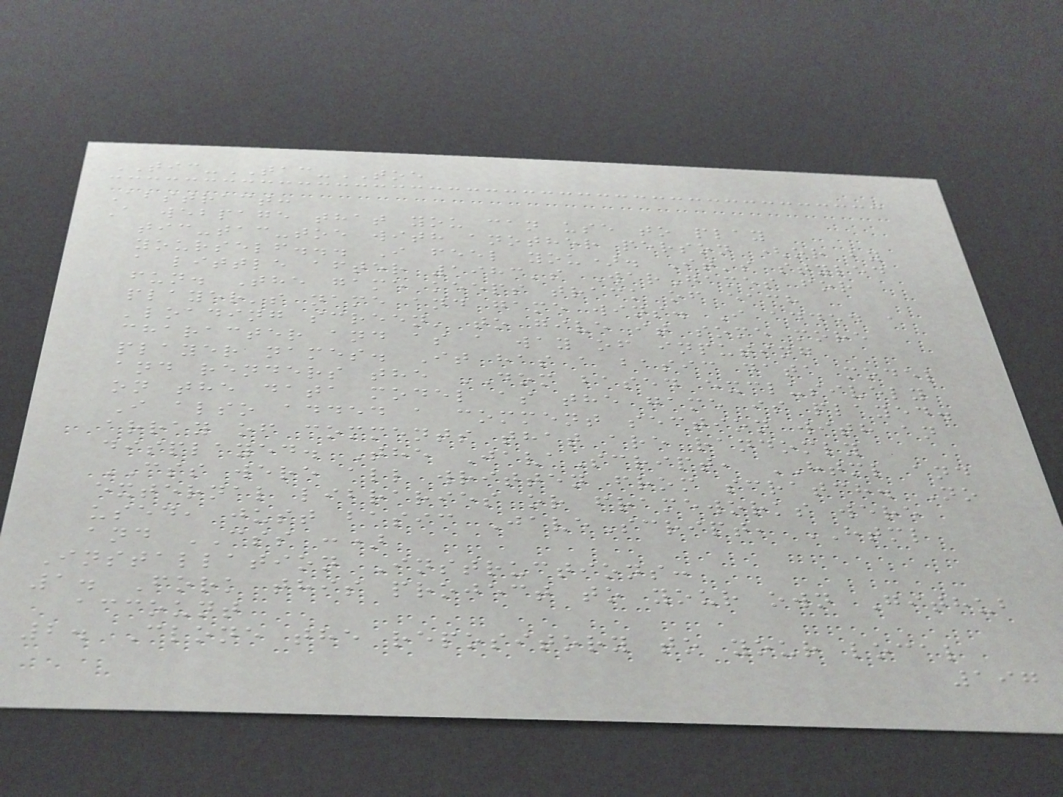TIC-TAC-TOE
Abstract:
A webpage that you can use to play
tic-tac-toe with another person (or by
yourself... I feel you). It's styled
a little after 1983's WarGames for
fun. The game keeps track of each
player's name and game wins. I added a
'loading screen' to give it some more
character and as a way of inputing
player names. It has a basic data model
and renders the DOM based exclusively
on the data model as the game is played.
I also added a comment section with an
array of comments that are randomly
displayed. The JavaScript, HTML and
CSS were all written from scratch. No
external libraries or frameworks were
used, just basic JaveScript, HTML
and CSS :)
Installation Instructions:
1. Fork this project to your own Github
account
2. Clone the repository to your local
197
